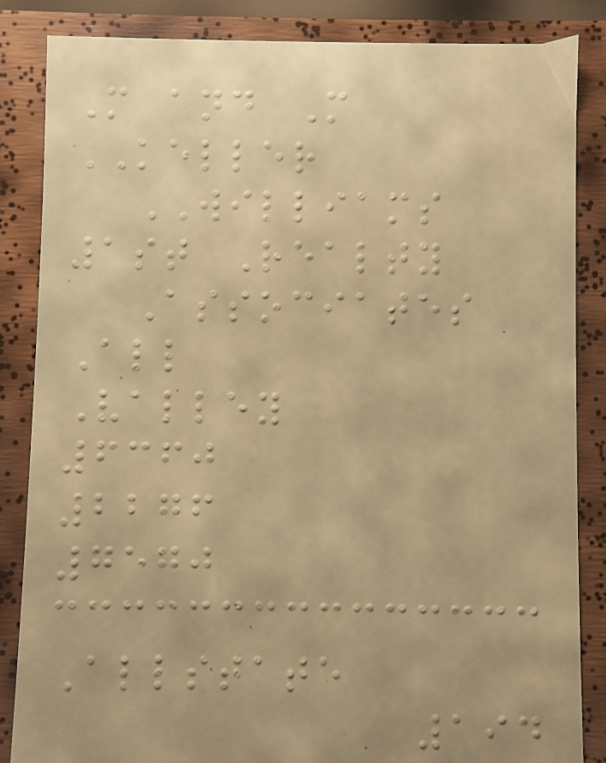M and M
KELLER
WILLIAMS
1st Realty
Associates
All
Valley
6360
2276
7570
Allstate
194
